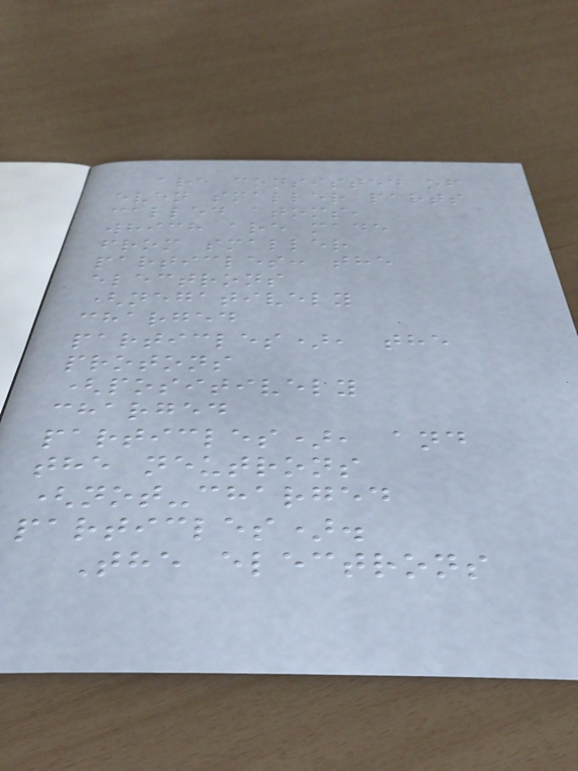are consisted of
even smaller parts
called atoms,
which are made
from smaller
particles: the
electrons
(negatively
charged
particles), the
protons
(positively
charged
particles), and
the neutrons
(not-charged
particles).
The electrons
